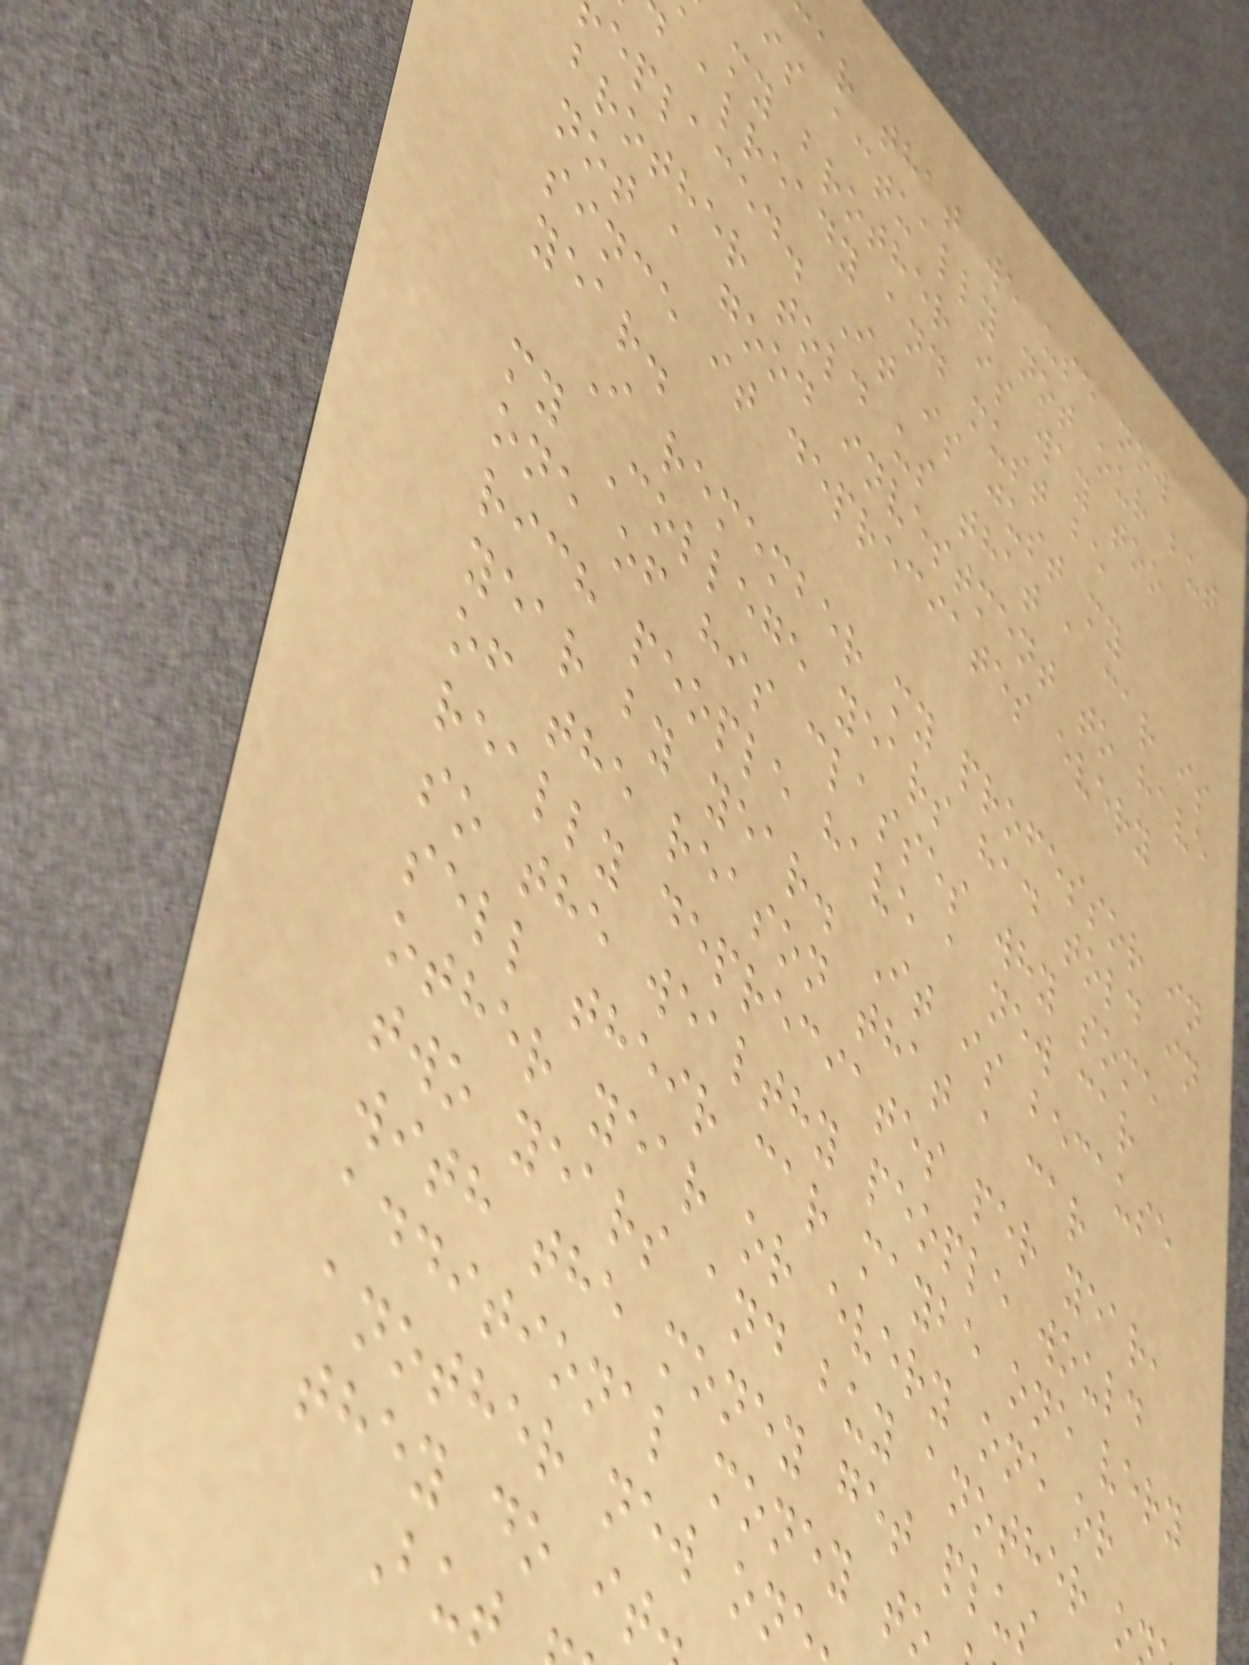ar that we use now
is actually not our but
my brother is way too
already and must be
eplaced. It is just my
brother told us that a car is
not a good investment to have
since it depreciates every
year.
I remember my professor in
my College years had told in
one of his classes why some
rich people have a new car
year by year. It is because
of the reason that a car
really depreciates per year,
so the wealthy people would
sell their car maybe one very
other year or every one or
two years and buy another o
with the money get plus
additional money to
another new on
they do it
